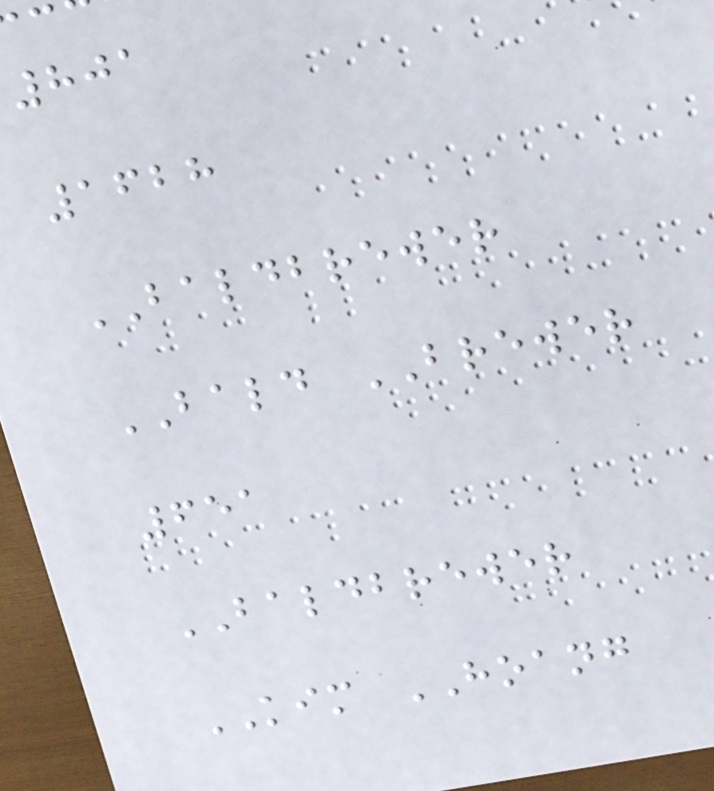801
1628
BALDBREWER
BALD BREWER
651
BALDBREWER
KIM HOANG
